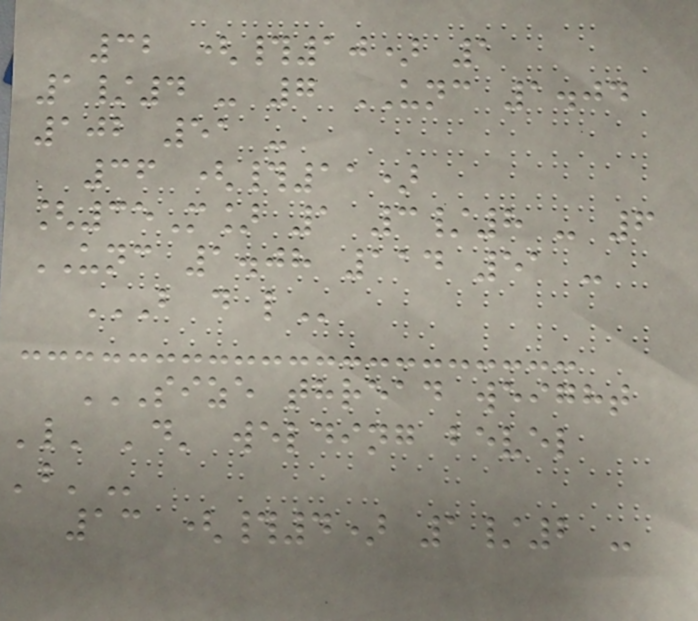32 (#10) 1
1/4 - 7 UNC 1.04
102 51 -
36 (#11)
[35M] 1 3/8 - 6
UNC 1.08 114 51 -
B D L
SIZE THREAD WEIGHT
'L' 'D' WELDING BEVEL
'B'
13 (#4) 1/2 -
